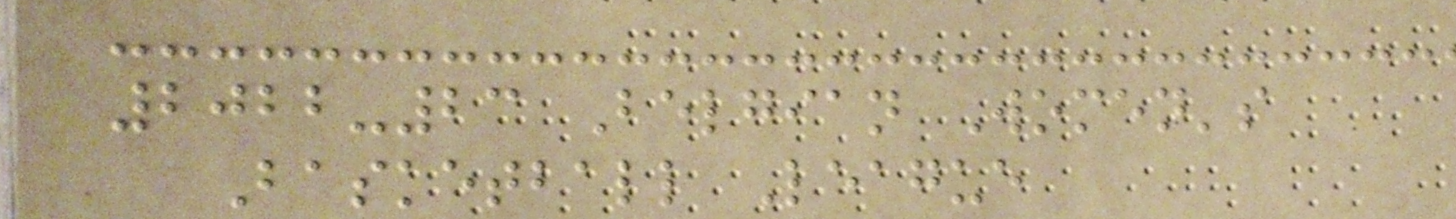2022-23 Belgian Women's
Basketball League
